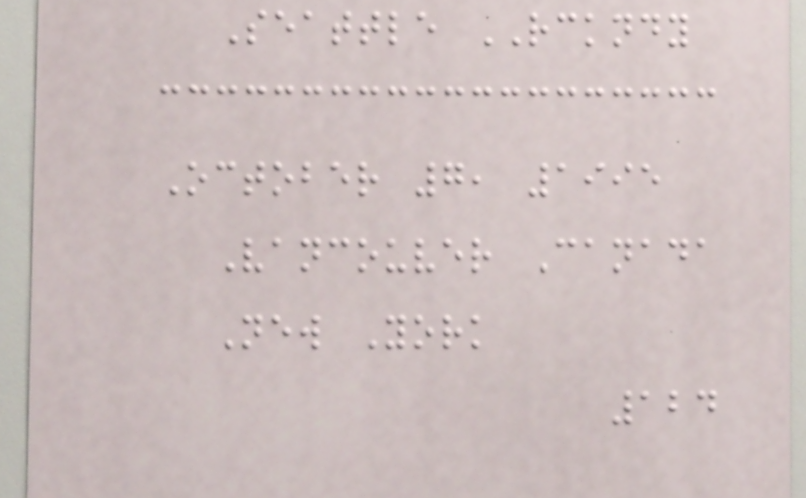Seattle RCKNDY
October 7, 1995
Vancouver Canada
New York
124
